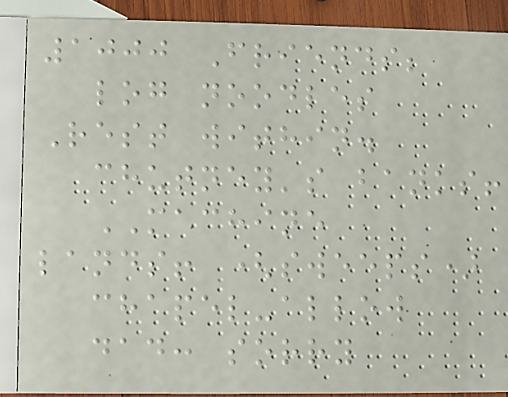1000 Friends;
log noodles
Rest within.
chutney's banks!
MACHINE
lands! (sweeps)
chapel-allow
dad: sorry
